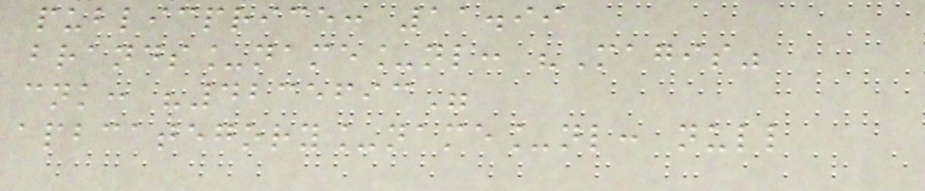publicprice: 11.99
brands_name_nl: "Magis"
cnk: "4235693"
apbcategory_name_nl: null
